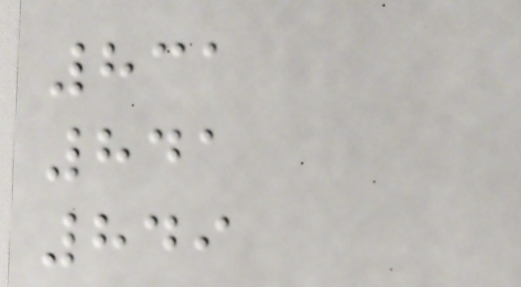831
841
849
